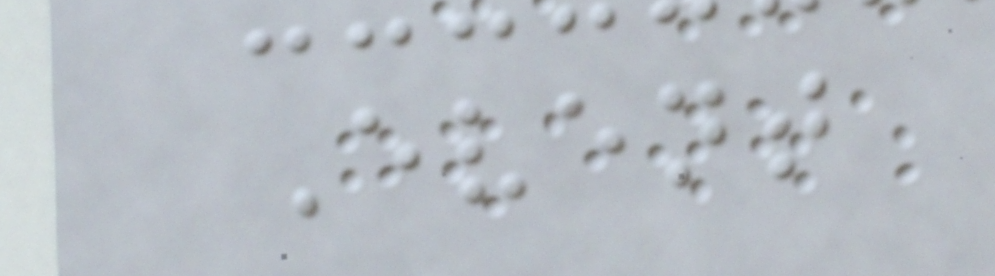Event
